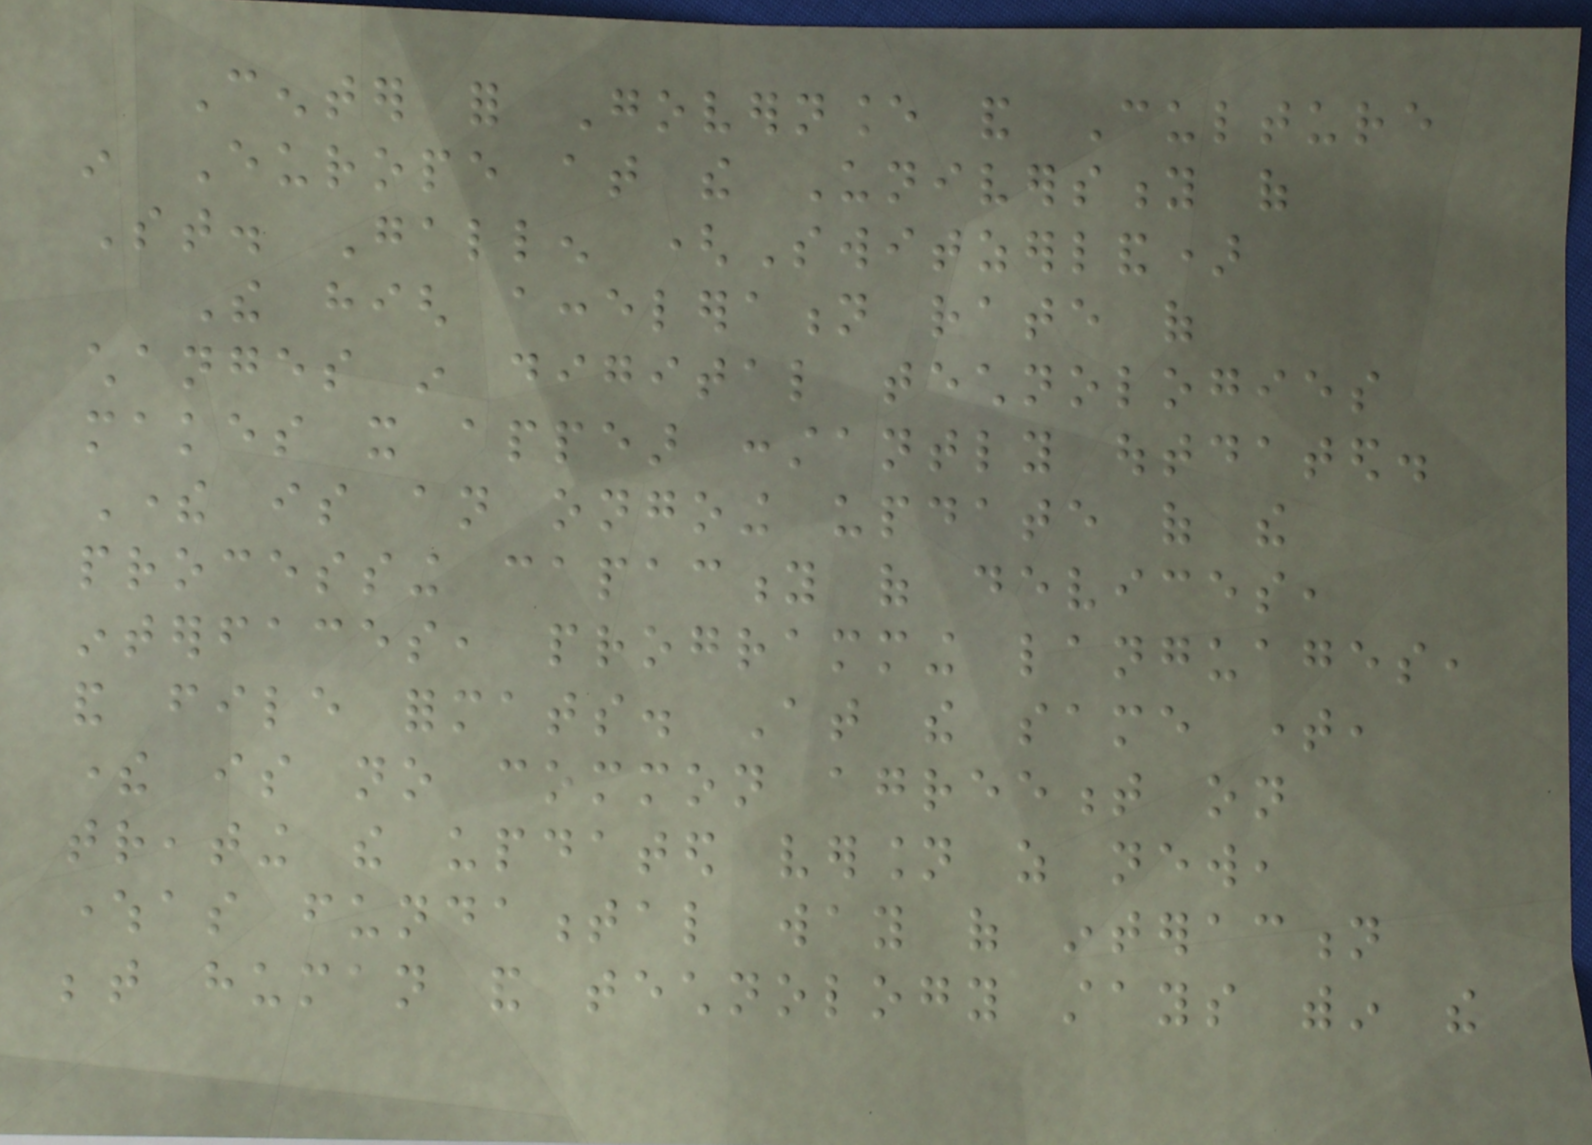Center for Governance and Culture
in Europe at the University of
St. Gallen (Switzerland)
The high acceleration rate of
changes in digital technologies
makes it appear constantly outdated.
There is an ongoing update of the
processing capacity of devices,
interfaces, programming languages,
and file formats. At the same time,
there is no common agreement on
treating the updated version as new,
whereas fundamental way of interaction
between human and technology stays within the
